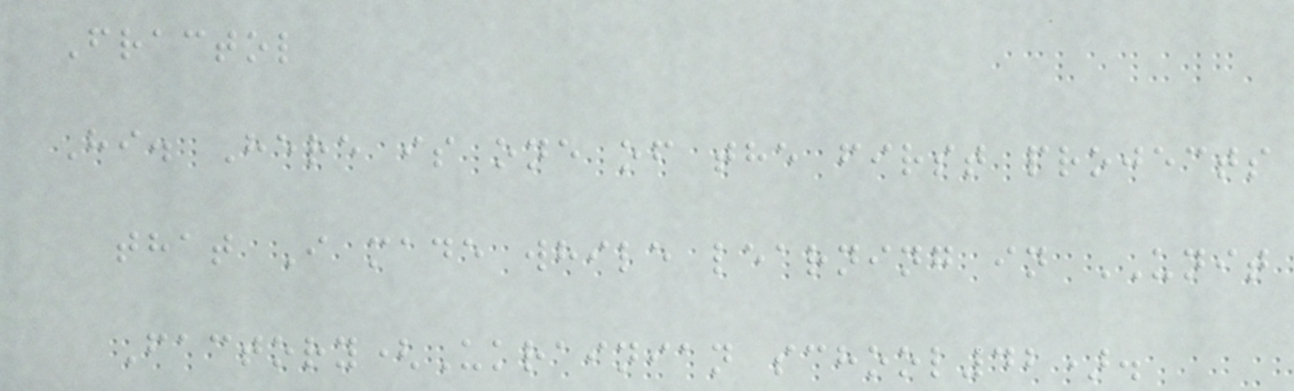Fractol
Hi. Here is one of the first projects
that I made while learning in UNIT
Factory(Ukrainian school42).
